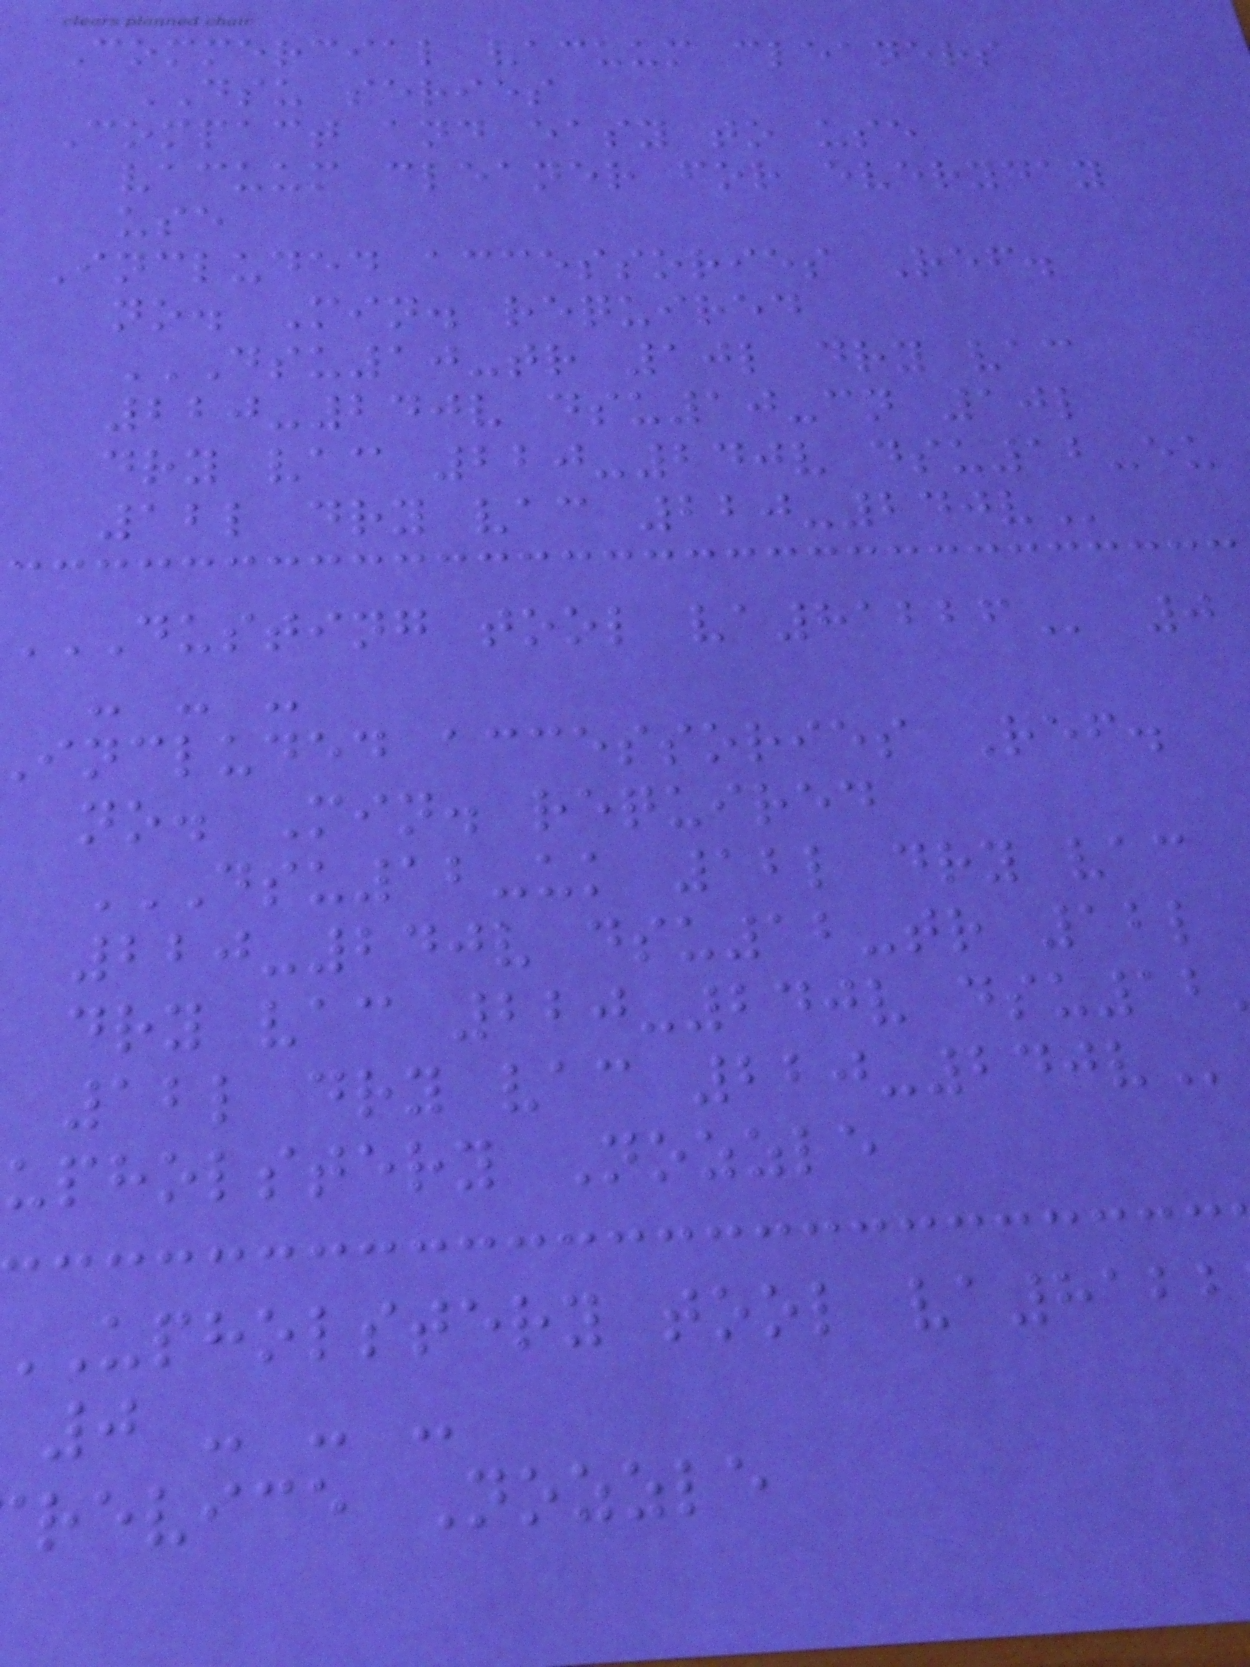Commercial vacuum cleaners
DSU series
Compact and easy to use
vacuum cleaner for everyday
use
Included accessories Ref.
no. Min. required
DSU10-TR 10L DRY VAC
220-240v dsu10-cn 10l
dry vac 220-240v dsu12-eu
12l dry vac
DUSTING TOOL VA81226 0
- - -
included accessories Ref.
no. Min. required
DSU12-UK 12L DRY VAC
220-240v dsu12-tr 12l
dry vac 220-240v
12l dry vac
upholstery Nozzle
upholstery tool
0 - - -
revice Nozzle
